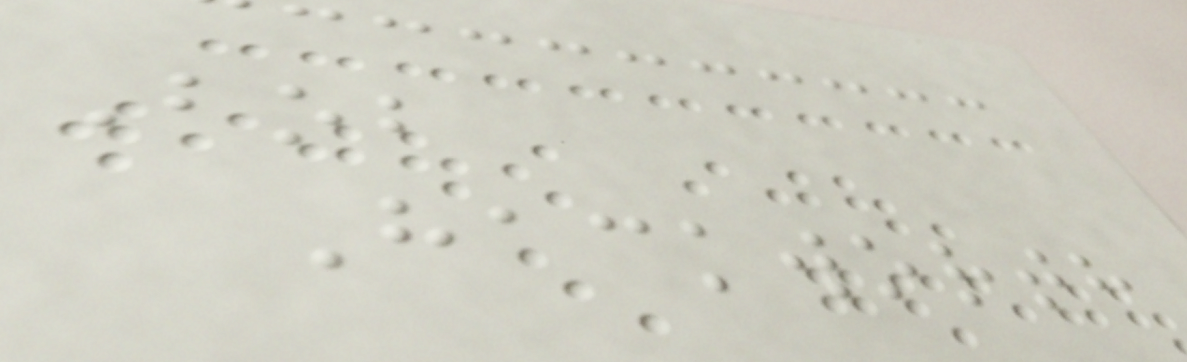Bob
Hackworth
